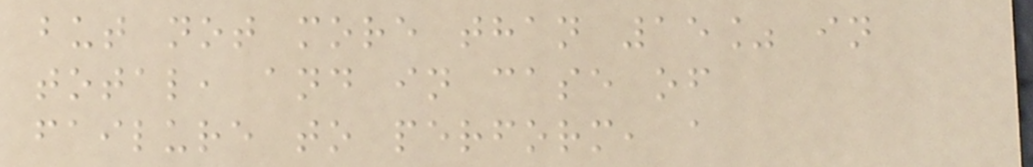but not more than 15% in
total, and in case of
failure to perform, a
